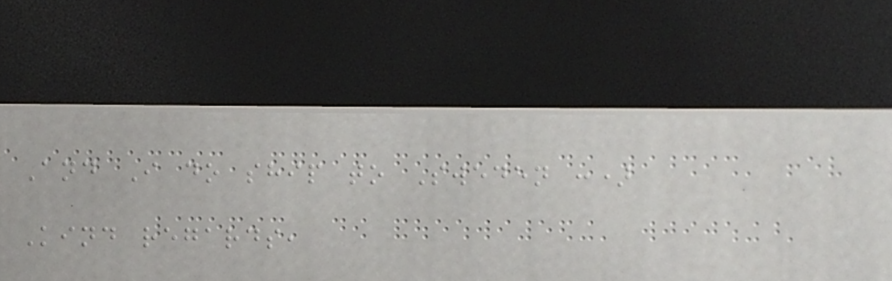And I do ship to Sweden :)
Kind regards,
